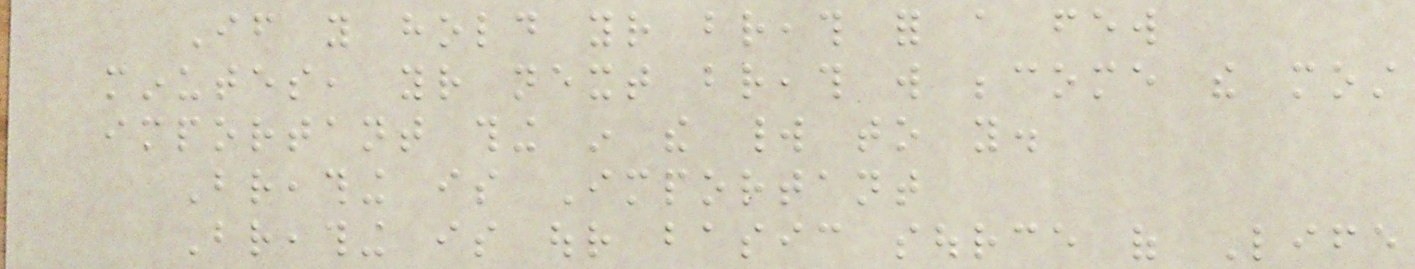If you hold your breath for a few
minutes, your next breath will become the most
important thing in the world to you.
Breathing is Important
Breathing is our basic source of Life
